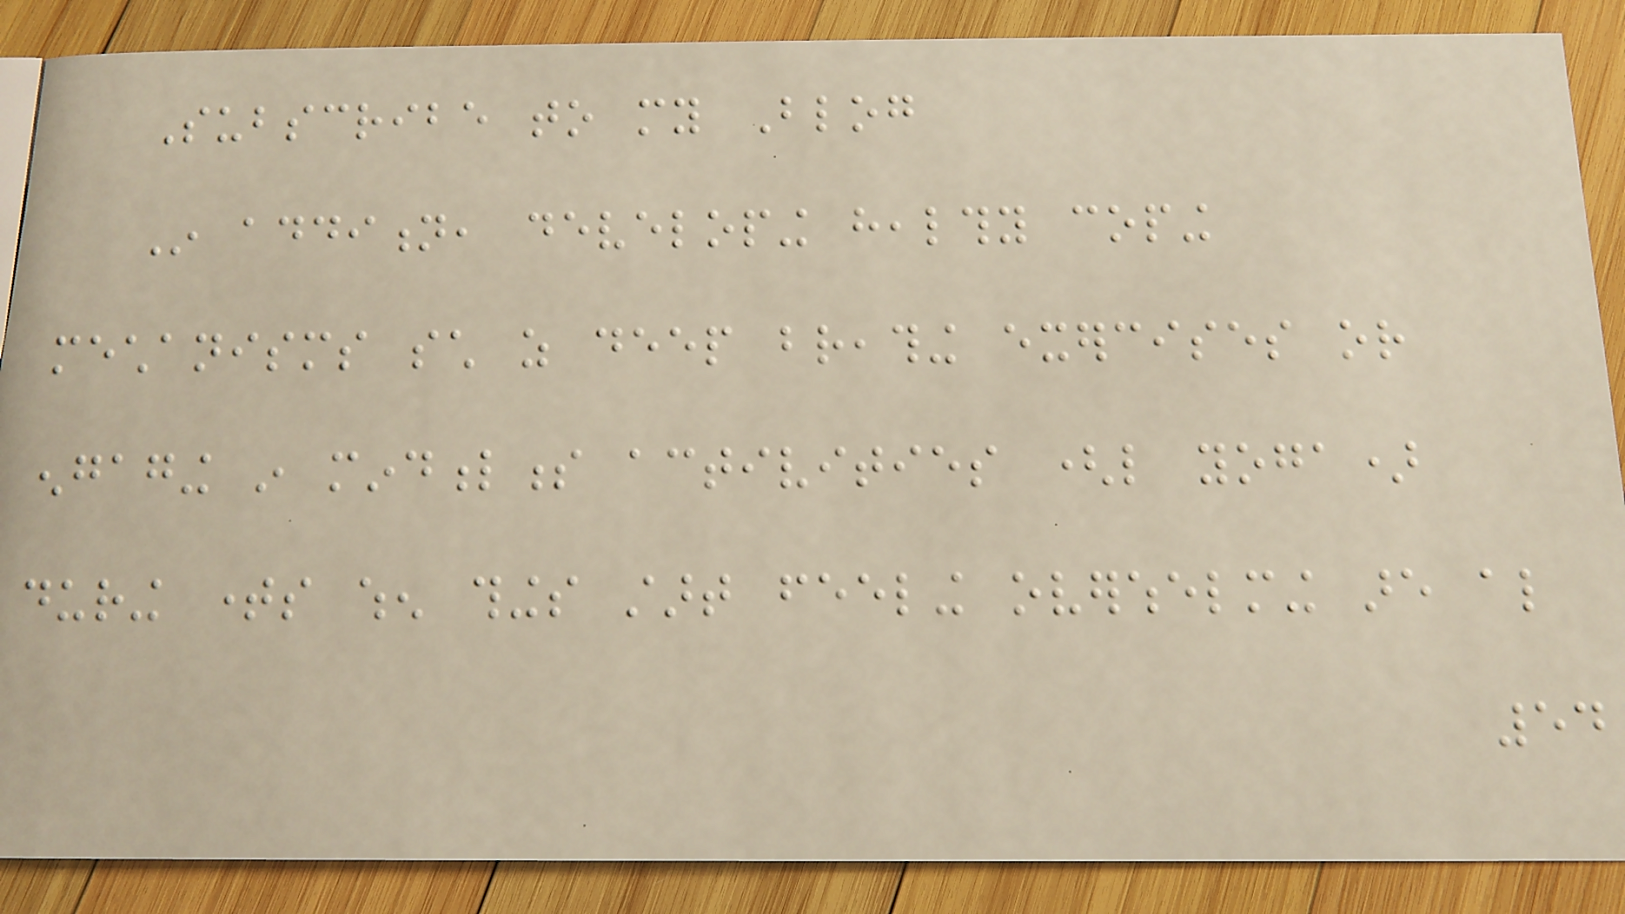Subscribe to my Blog
In addition, developing healthy coping
mechanisms such as deep breathing exercises or
engaging in mindfulness activities (like yoga)
during times when things start feeling overwhelming are also
54
